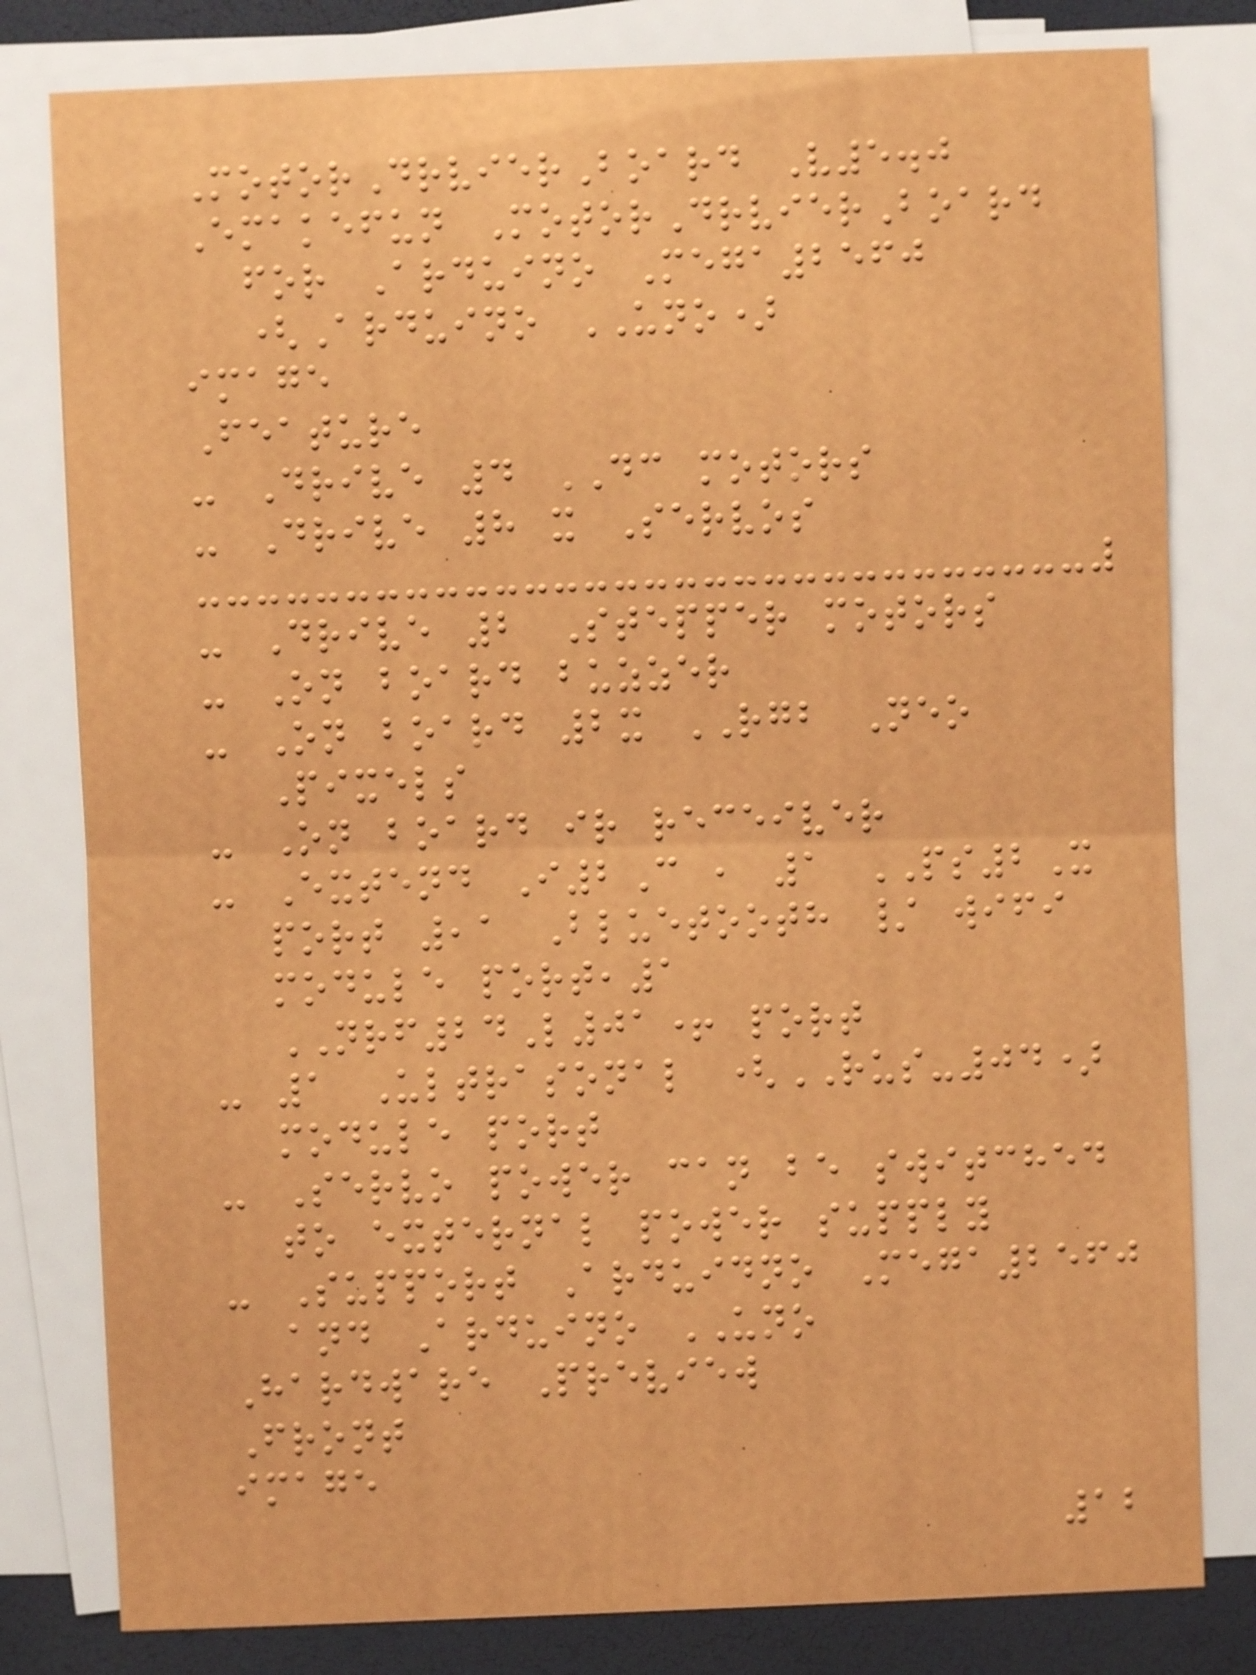MotorDrvierBoard V5.0
Emakefun MotorDrvierBoard
for Arduino Mega2560
(Arduino UNO)
image
Feature
- Drive 4 DC motors
- Drive 8 x Servos
- Drive 2 Stepper motors
- On board buzzer
- On board 2x RGB Neo
Pixels
- On board ir receiver
- Extend I2C , 1 PS2X
port ,1 Bluetooth / wifi
module port,1
NRF24L01+ port
- 1 Ultrasonal (RUS-04)
module port
- Servo power can be switched
to external power supply
- Support Arduidno Mega2560
and Arduino UNO
Hardware Preview
Front
image
12
